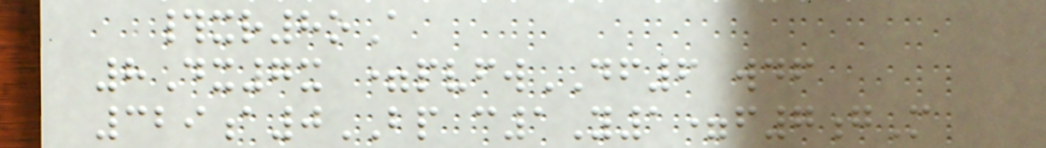#xr8oA
8Dx7x =pvfwDF6 wdf
329a0BP c1Y1=f7gM
